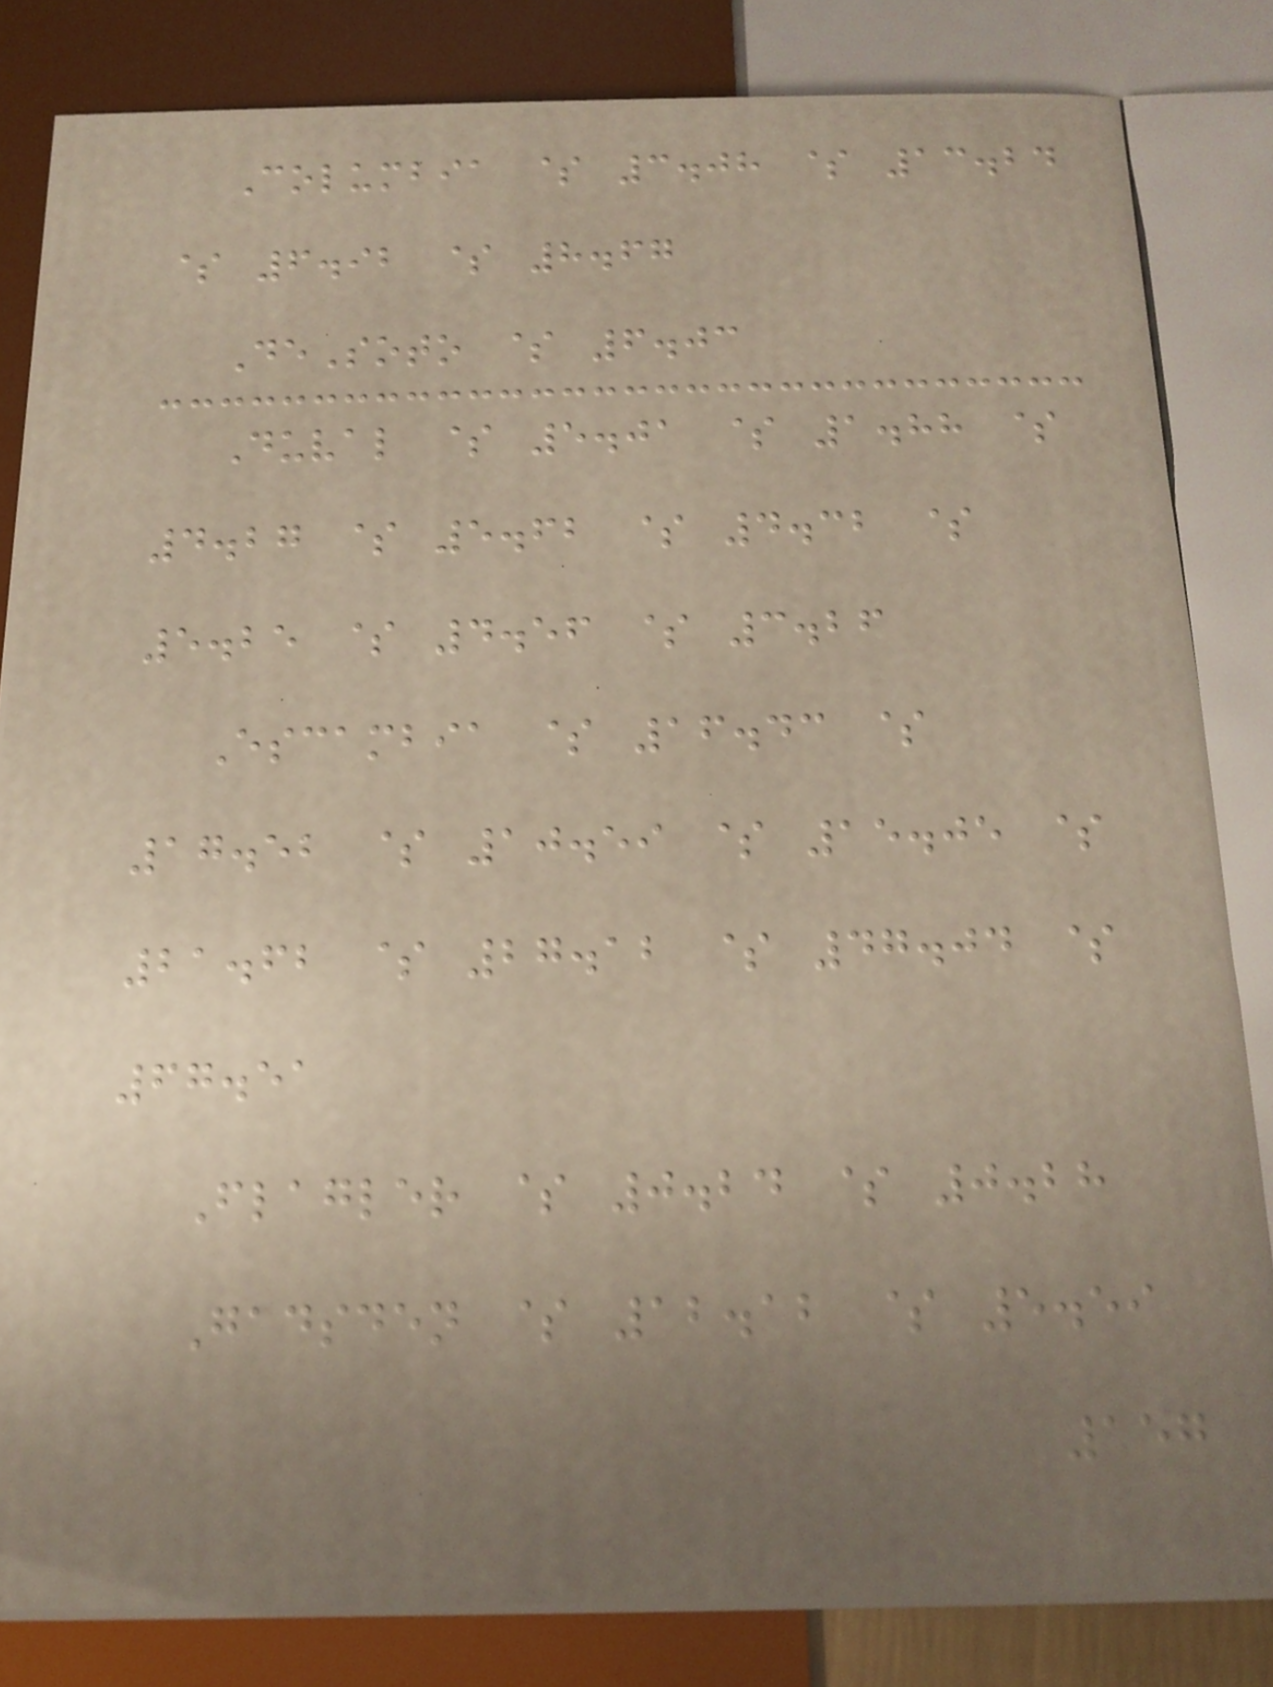Columbia $ 3.08 $ 13.24
$ 6.92 $ 8.67
DeSoto $ 6.03
Duval $ 5.01 $ 1.88 $
4.27 $ 5.62 $ 4.32 $
5.25 $ 4.56 $ 3.26
Escambia $ 16.43 $
17.52 $ 10.59 $ 15.05 $
21.62 $ 27.12 $ 47.04 $
67.51
Flagler $ 0.24 $ 0.28
Gadsden $ 12.12 $ 5.59
157
